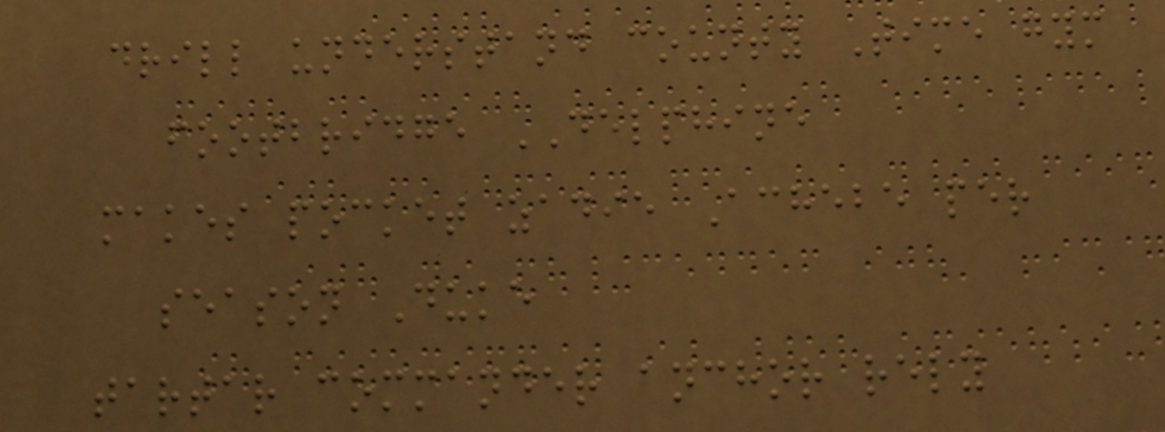drill understand county Time gym
footbridge DELPHINE
makes pocket zadie Achebe per
season Duke
tartar commander anchor rely
